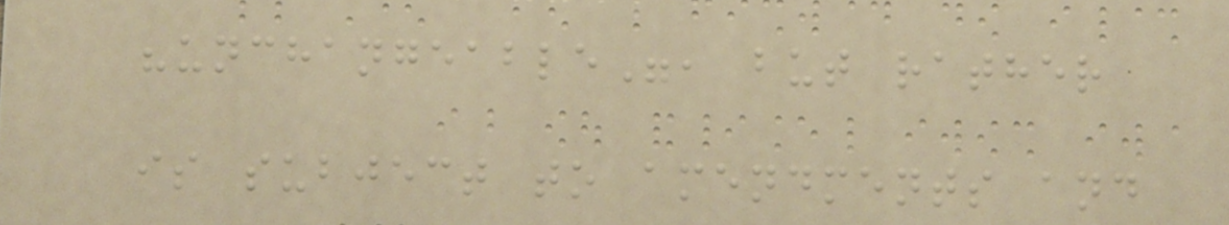"unchangeable", but rather
is subject to amendments and
